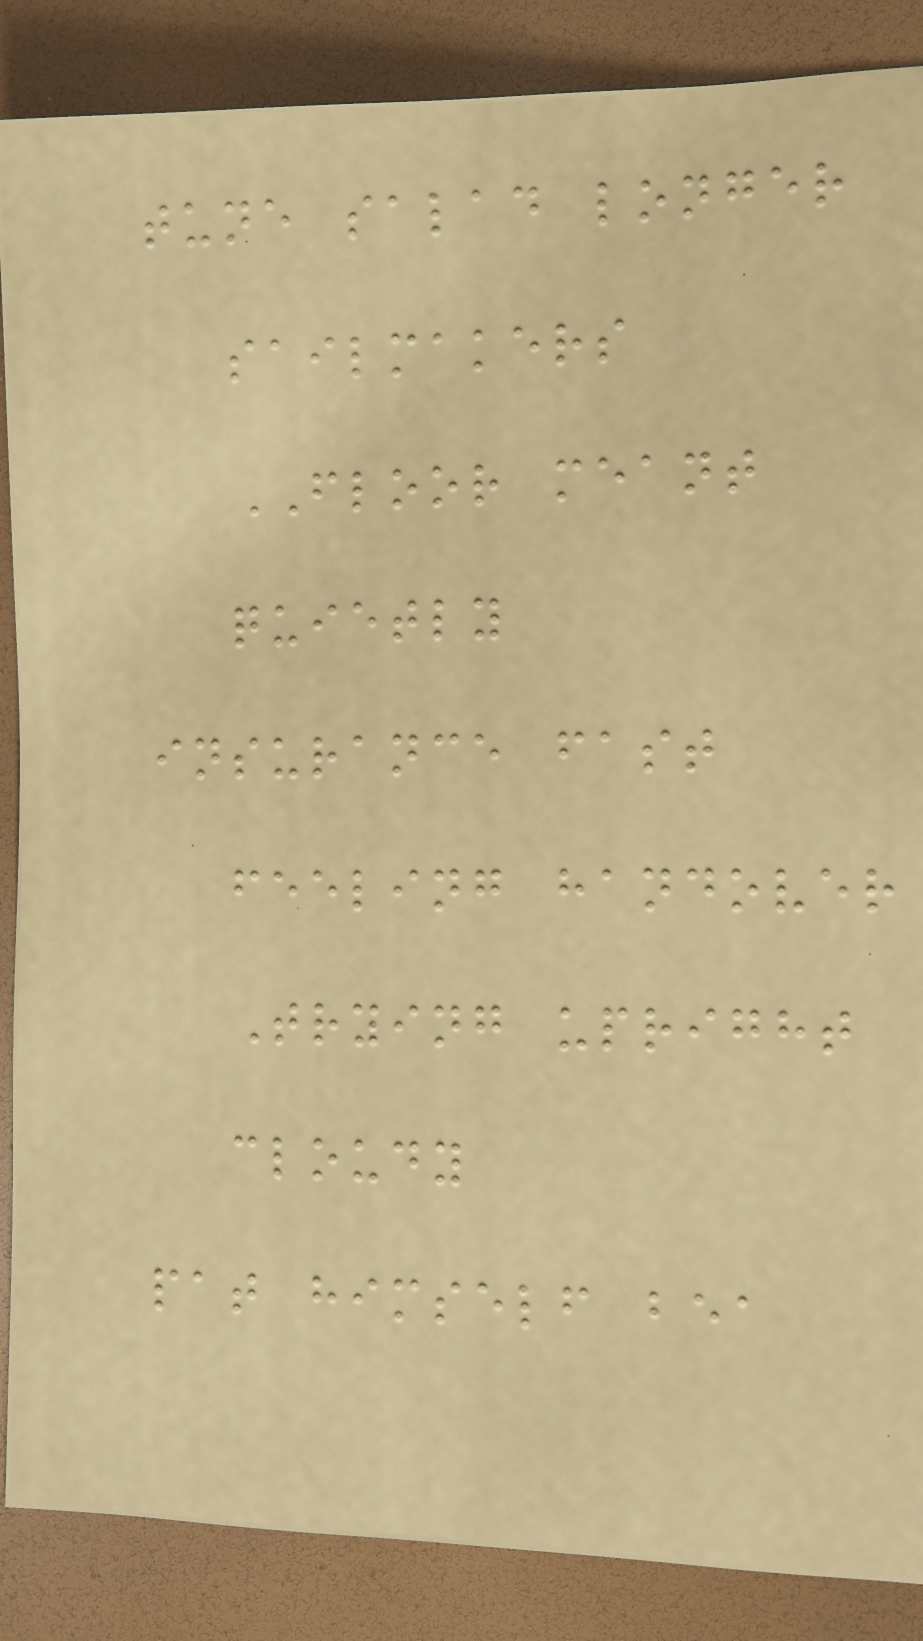tune salad longer
sailmakers
FLOOR meant
quietly
insurance fast
feeling handover
Trying upright
cloudy
pat himself bea
